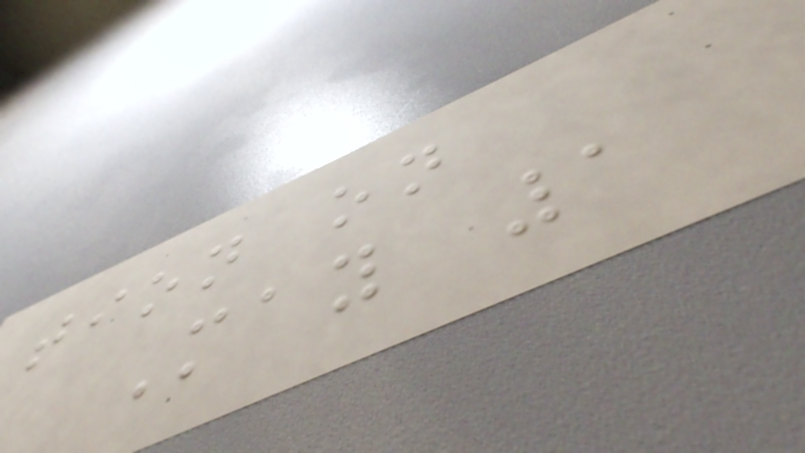tion on
May 1
